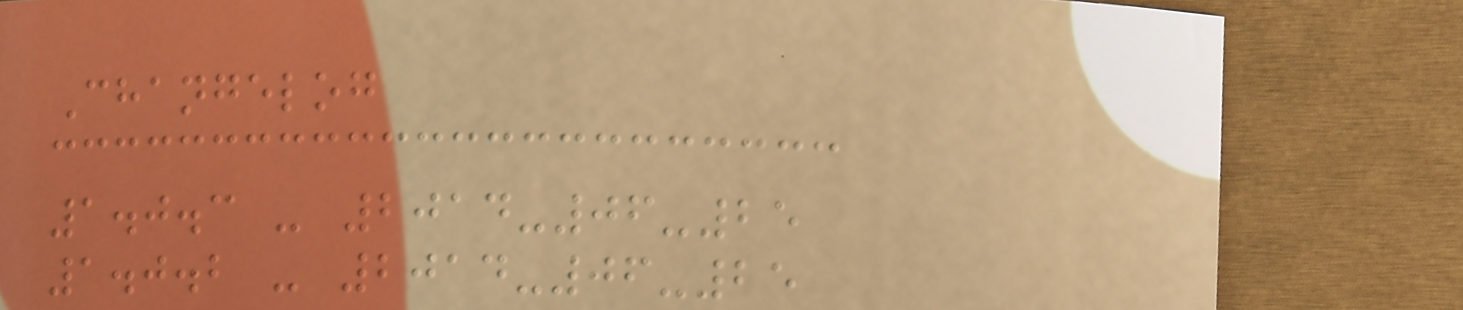Changelog
1.0.3 - 2014-06-25
1.0.2 - 2014-06-25
